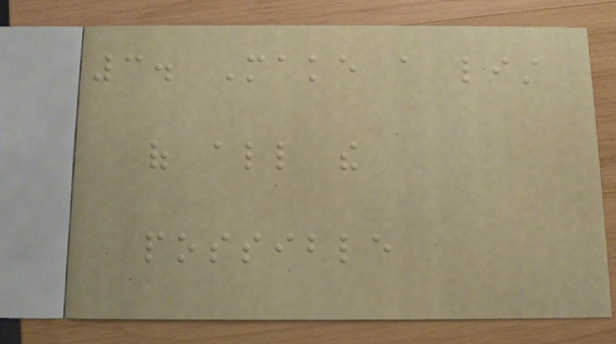3. Make a list
of all the
possible
